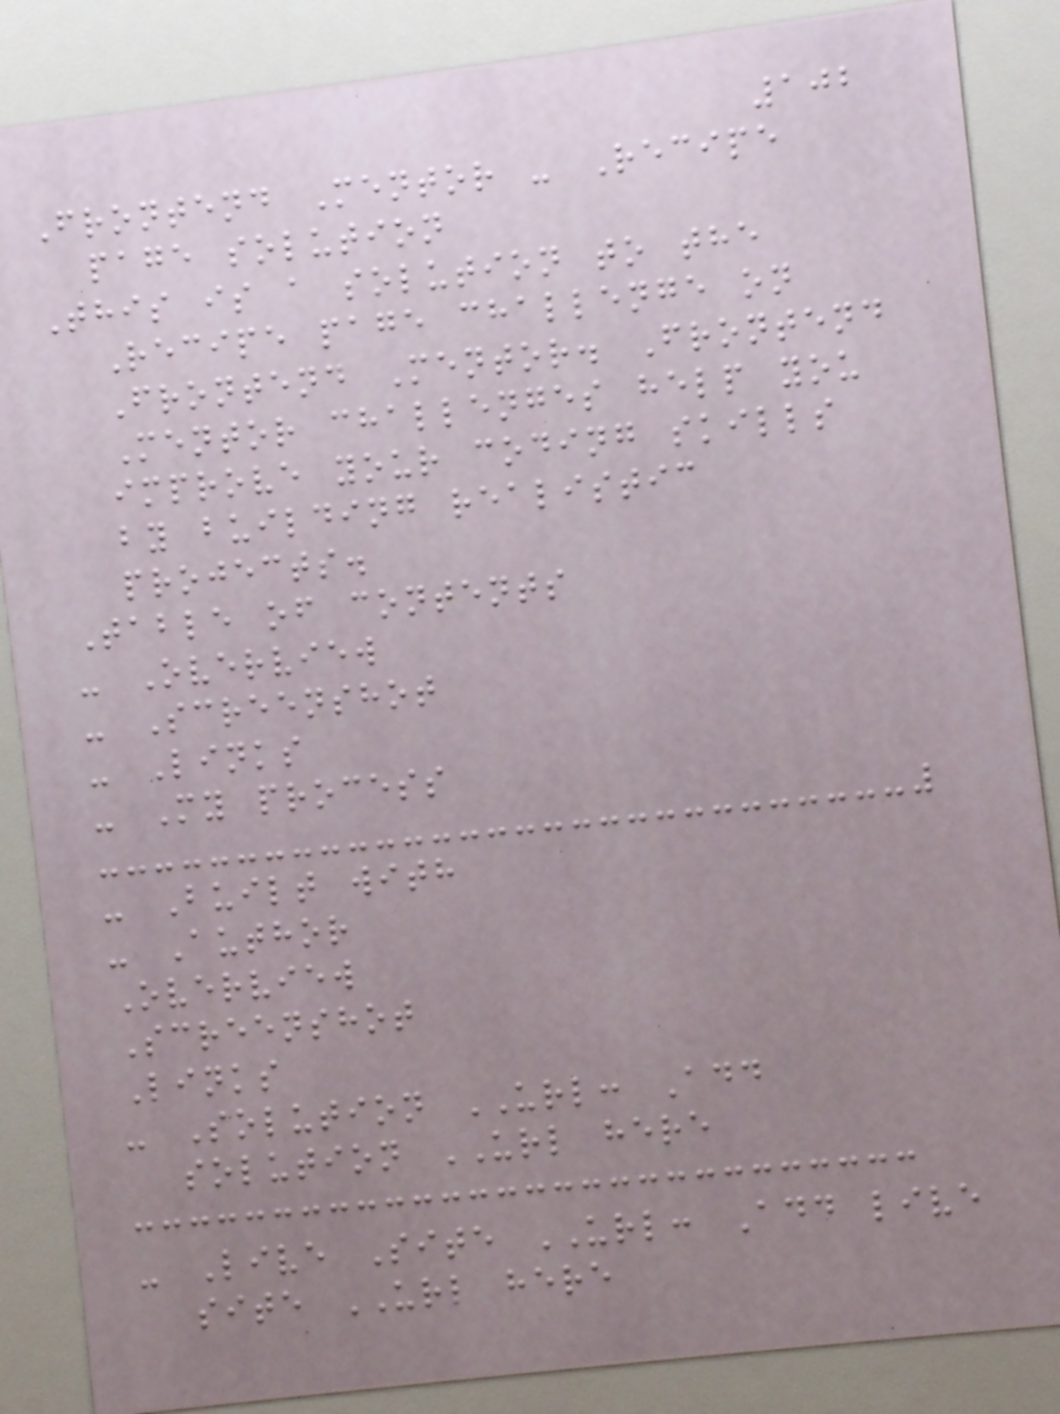102
Frontend Mentor - Recipe
page solution
This is a solution to the
Recipe page challenge on
Frontend Mentor. Frontend
Mentor challenges help you
improve your coding skills
by building realistic
projects.
Table of contents
- Overview
- Screenshot
- Links
- My process
- Built with
- Author
Overview
Screenshot
Links
- Solution URL: Add
solution URL here
- Live Site URL: Add live
site URL here
